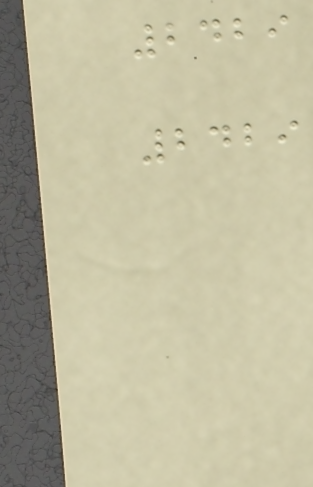2429
2429
